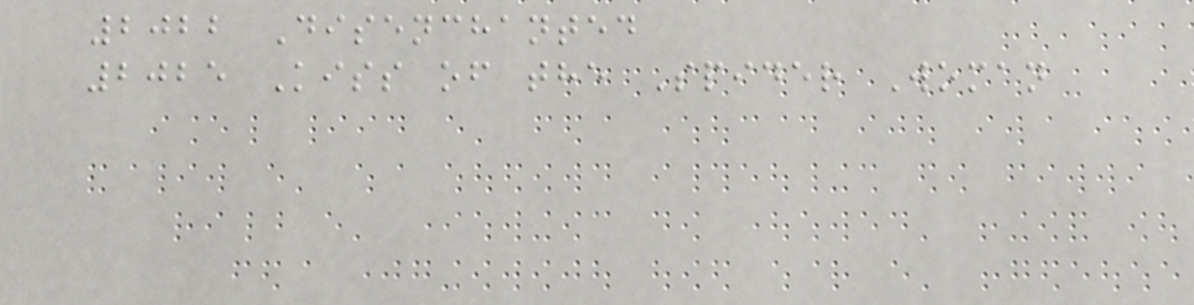2022 Disenchanted
2025 Kiss of the Spider Woman
